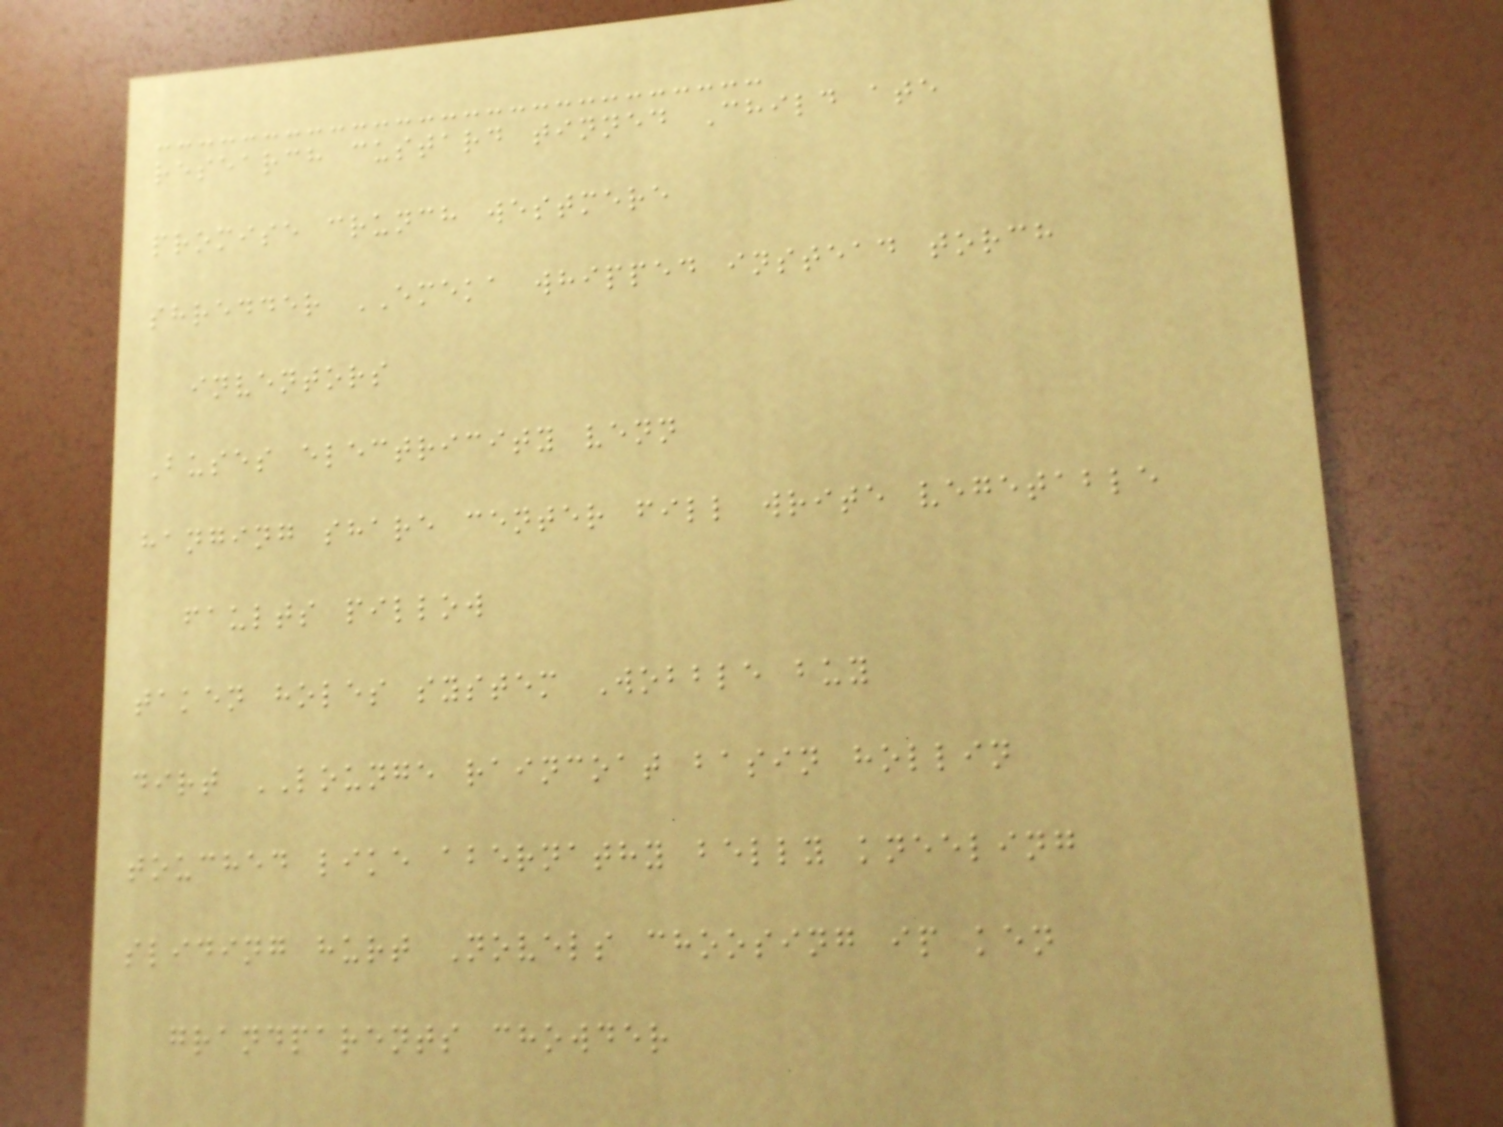research custard tinned Child ate
promise crunch westmere
shredder EMEKA whipped instead torch
inventors
Buses electricity venn
hanging share center fill write vegetable
faults pillow
taken holes system Wobble buy
dirt LOUNGE raincoat basin hollin
touched like abernathy belly kneeling
sliding hurt Novels choosing ip ken
grandparents chowder
